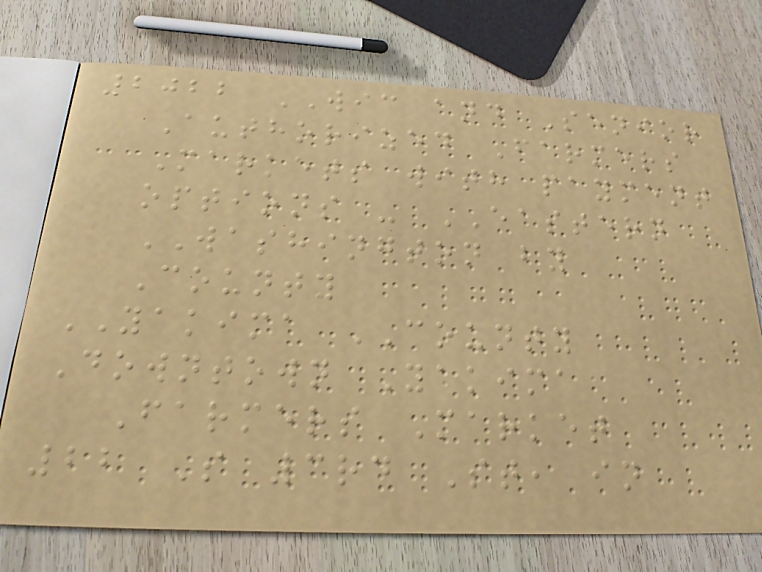2022 WIC and Senior
Authorized Farmers
Markets with payment
options - EASTERN
WASHINGTON by
County
YAKIMA COUNTY
Downtown Yakima
Farmers Market
22 S 3rd St, in
